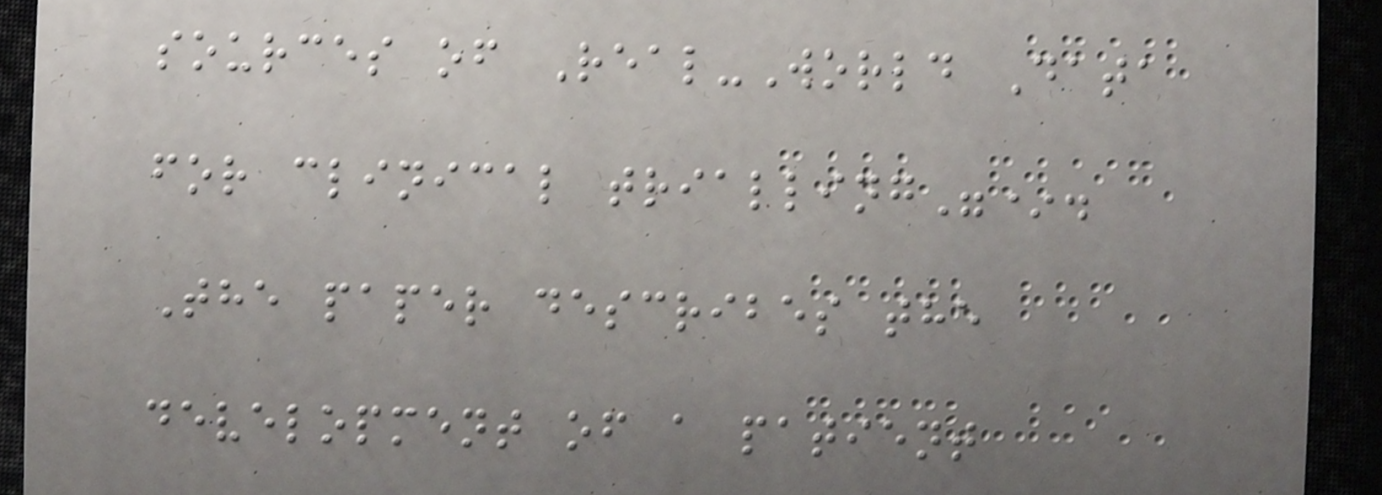sources of Real-World Data
for clinical trialling"*.
The paper describes the
development of a patient
